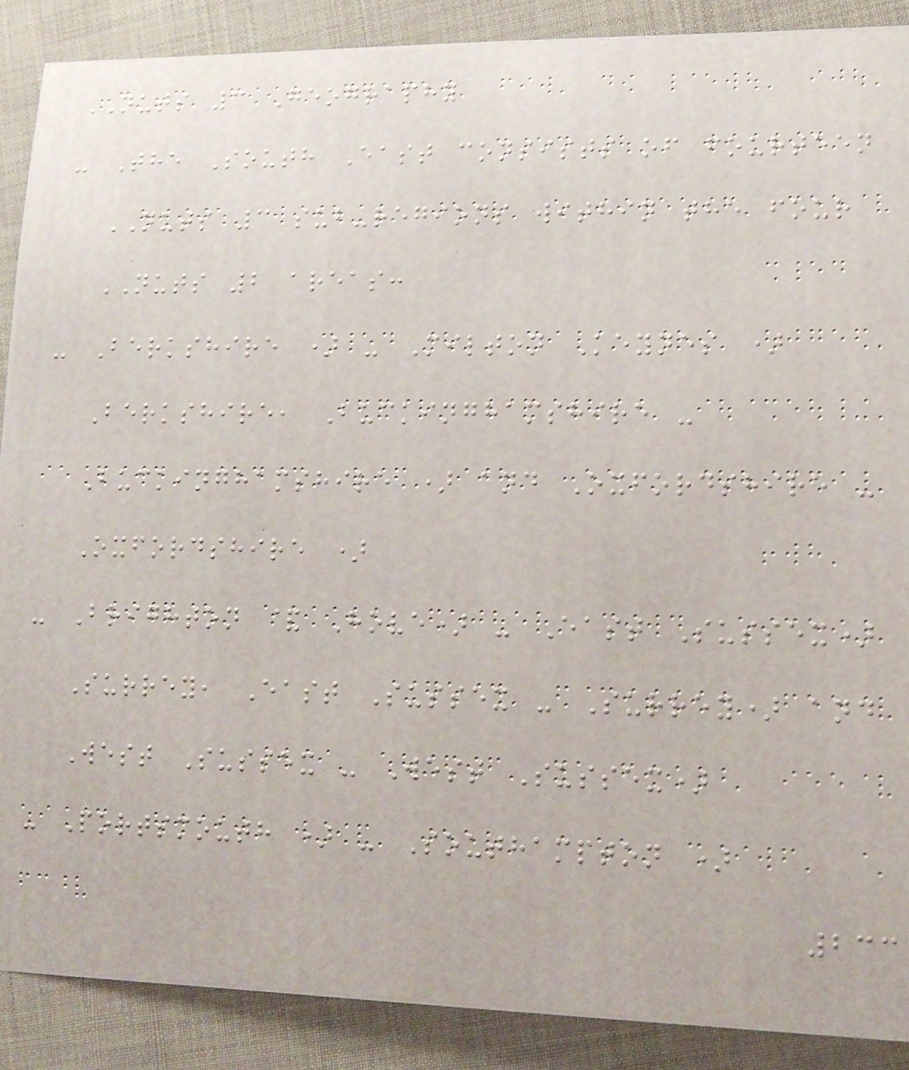NUTS 3 Geography
- The South East consists of fourteen
NUTS 3 sub-regions within the four
NUTS 2 areas:
- Berkshire ) - Milton Keynes )
Berkshire, Buckinghamshire -
Buckinghamshire ) and Oxfordshire -
Oxfordshire )
- Brighton & Hove) - East Sussex)
Surrey, East Sussex - Surrey) and
West Sussex - West Sussex)
- Portsmouth ) - Southampton )
233
